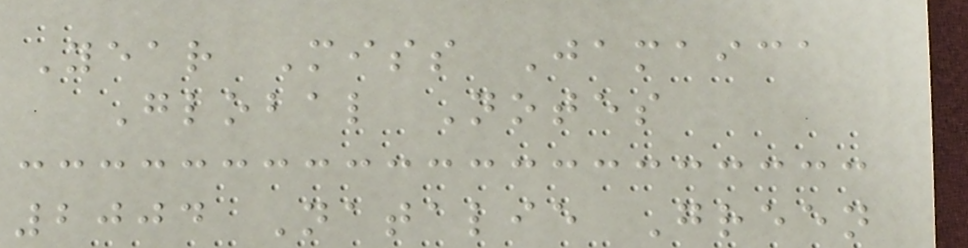Year Miss Jamaica
Global Notes
2004 Natalie Green
